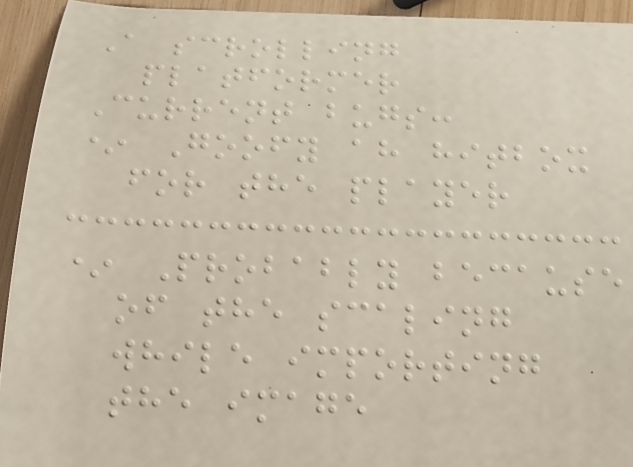A scrolling
platformer
Current bugs:
* Goofy ah hitbox
for the player
* Probably because
of the scaling
while importing
the image
